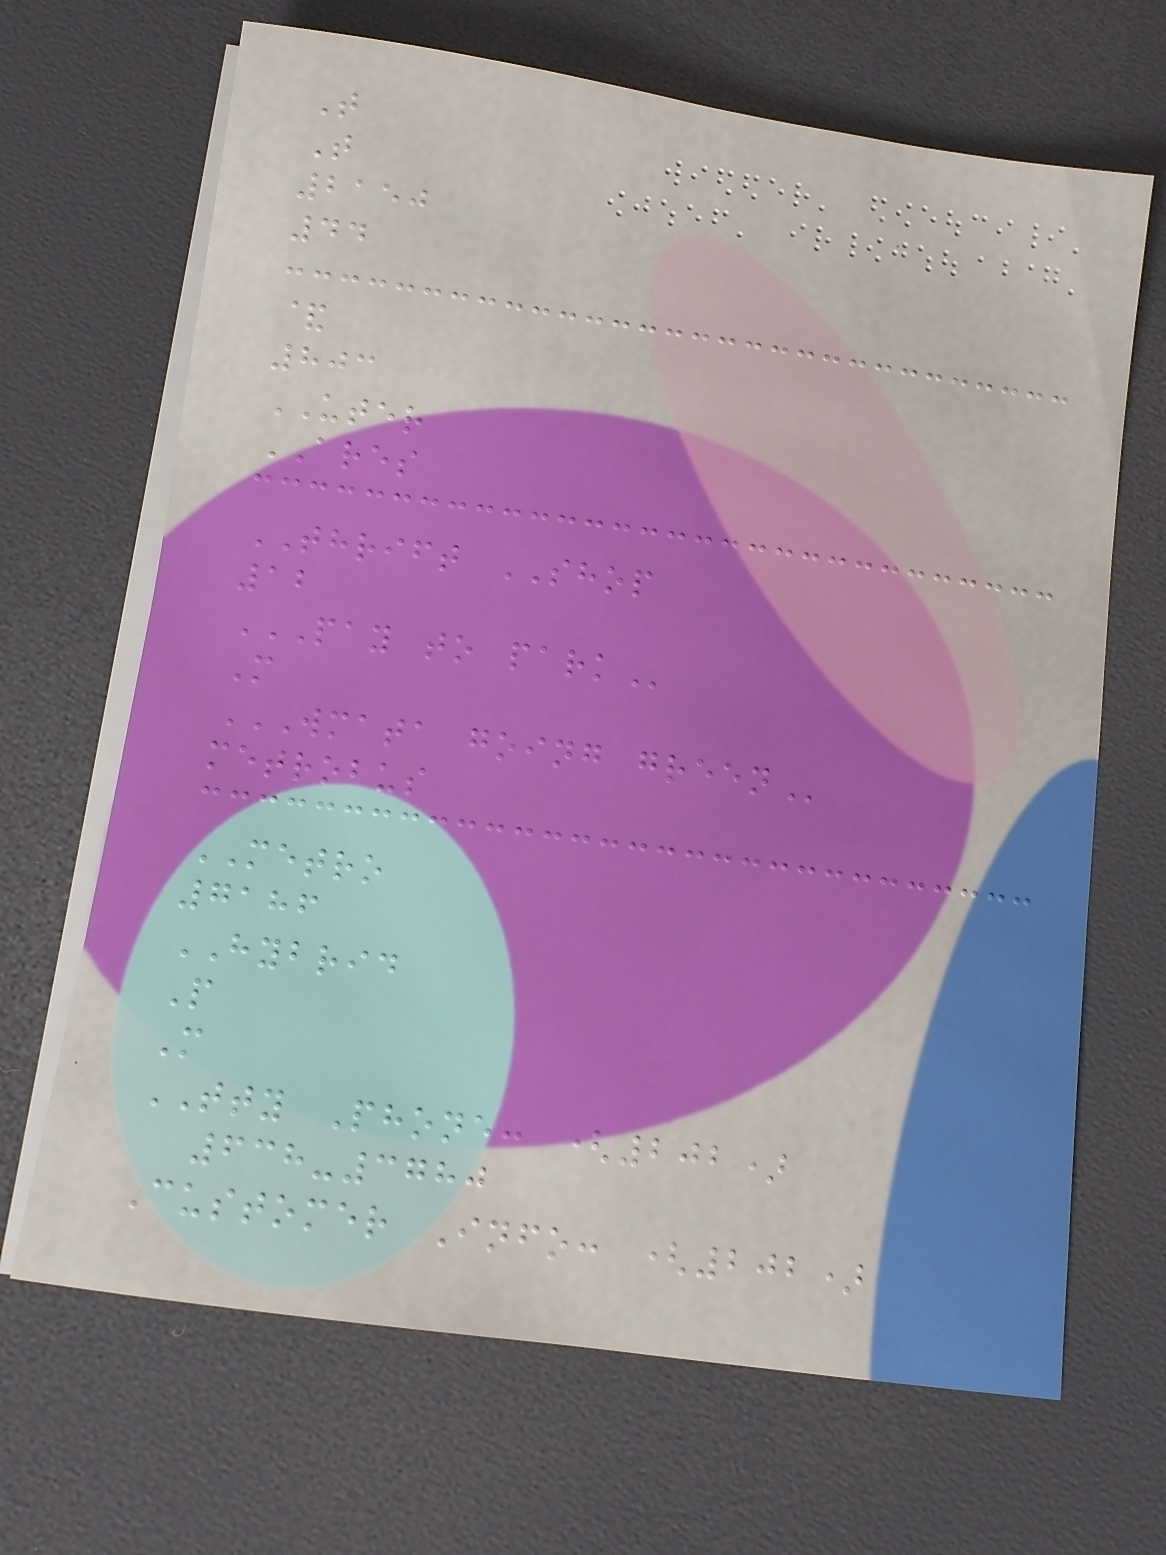T
T
2150
44
&
803
UTER
ARES
THRIFT SHOP
12
PAY TO PARK
M
WMATA GOING GREEN
metrobus
METRO
7186
HYBRID
P
M
TTY Phone: (202)
638-3780
Customer Info: (202)
